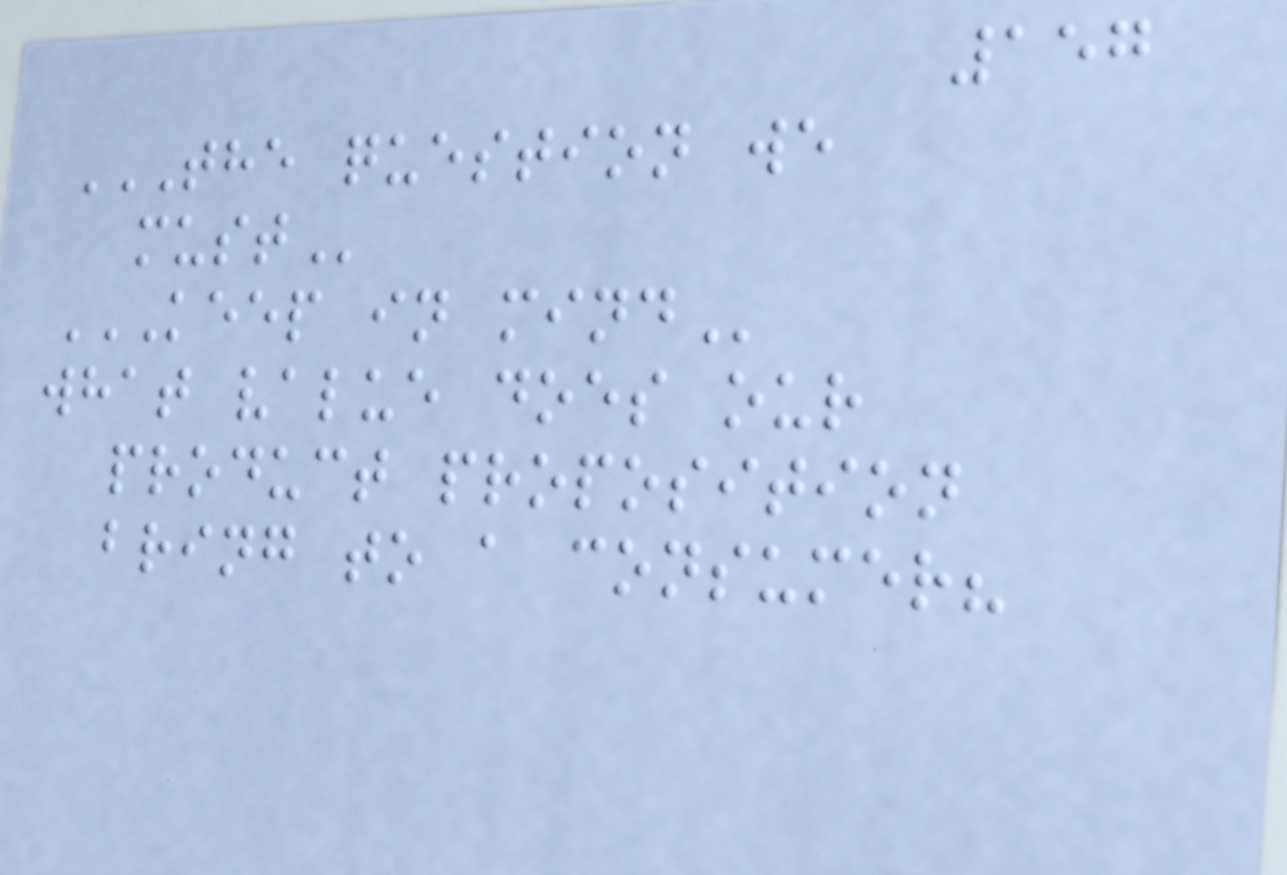157
THE QUESTION WE
MUST
KEEP IN MIND
what value does our
product proposition
bring to a consumer?
